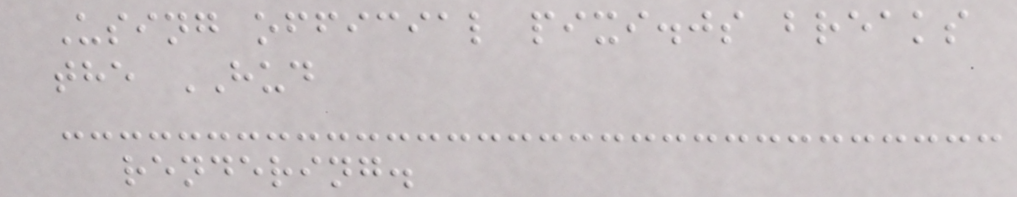Using official pixi.js breaks
the HUD
rendering.
